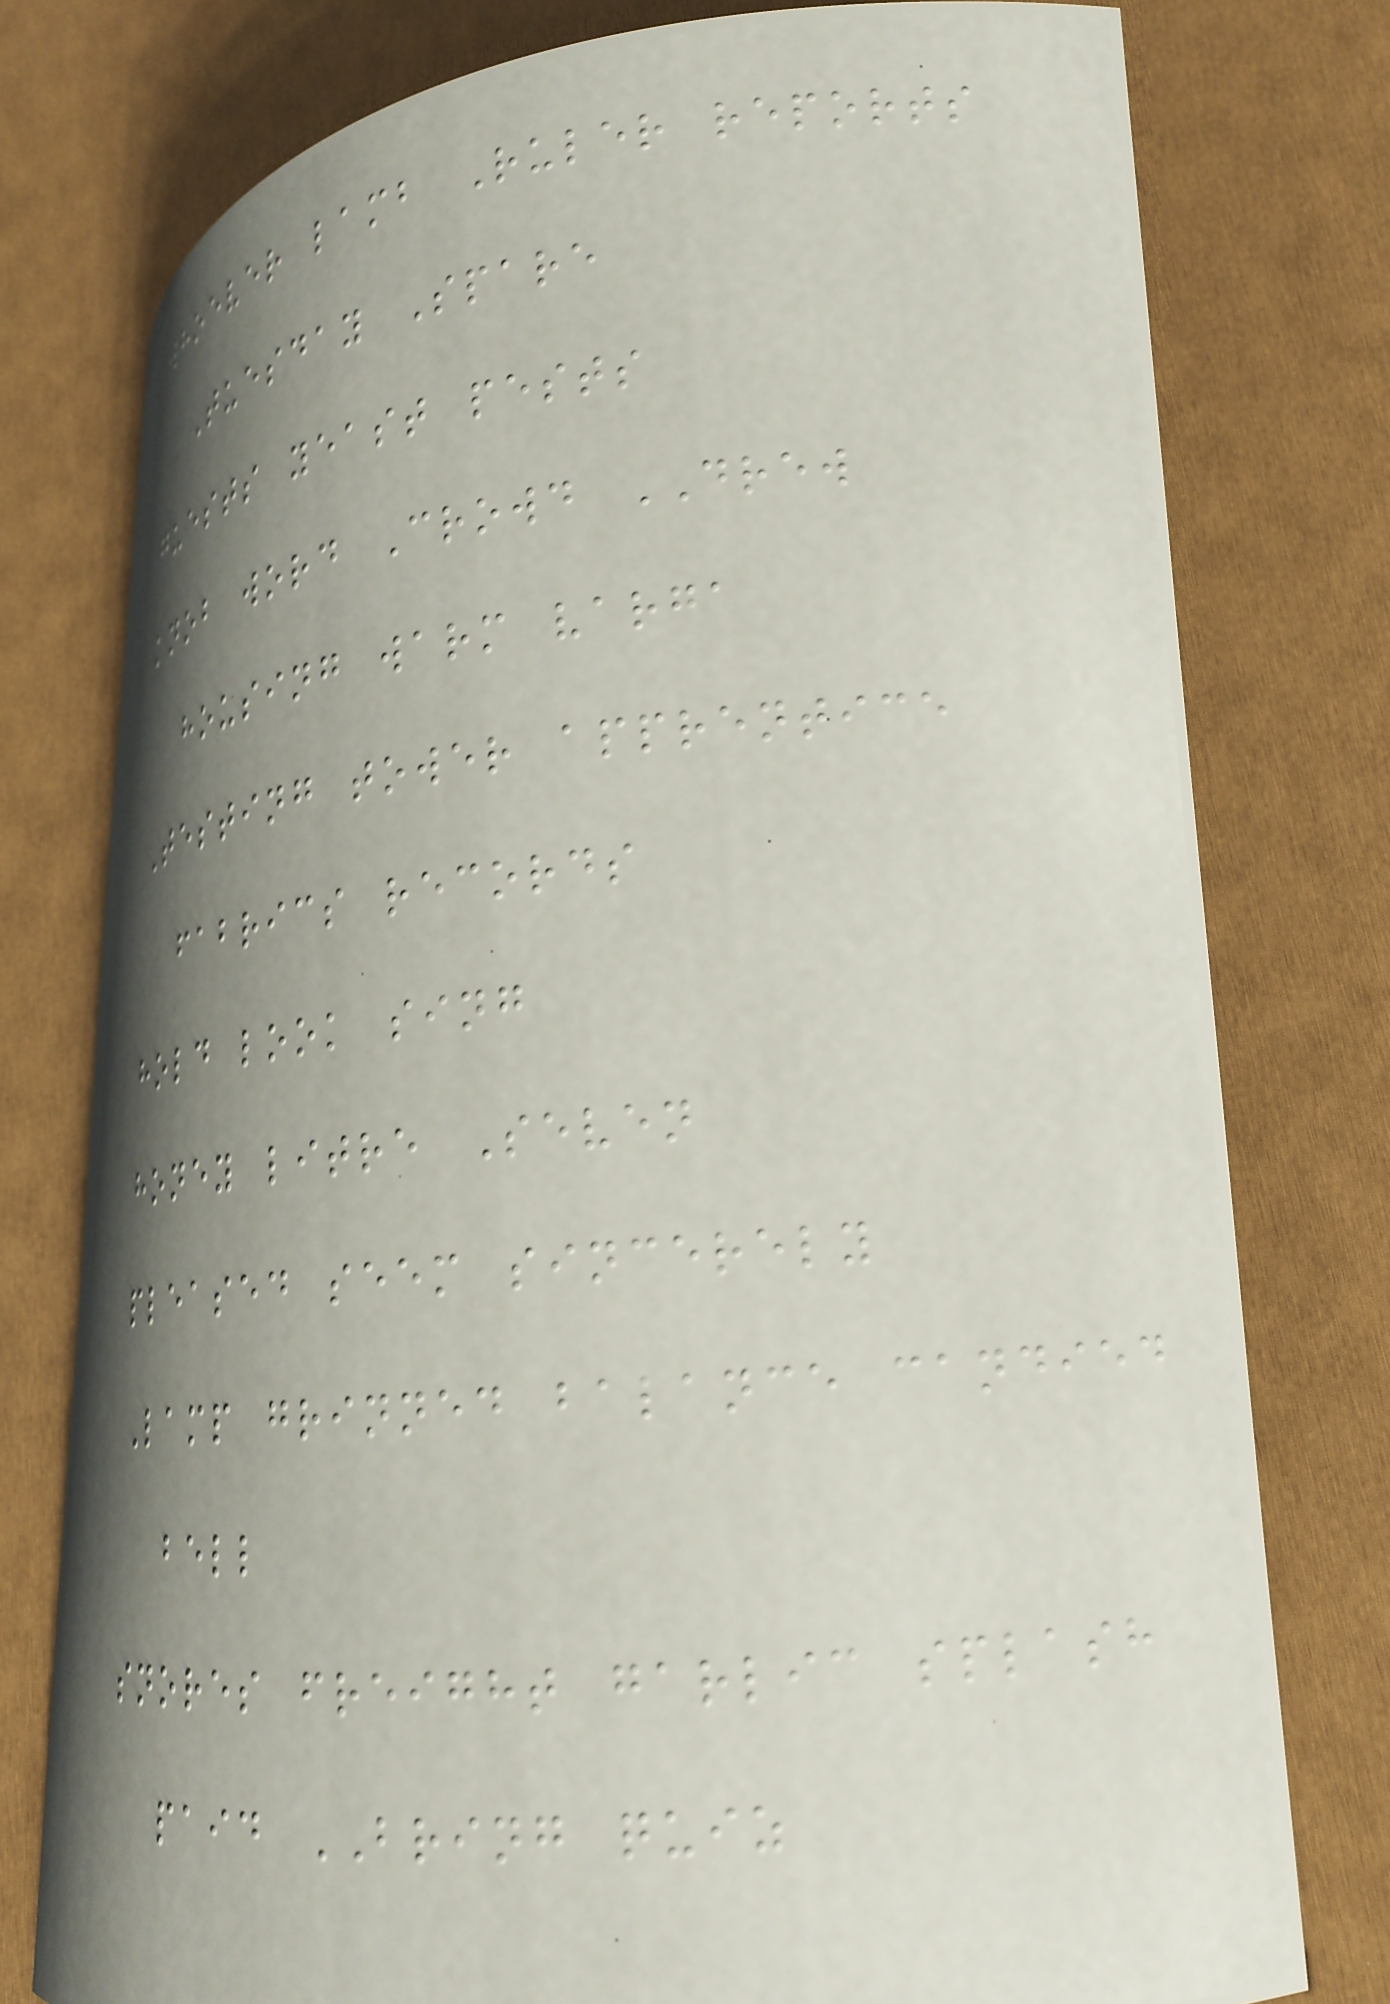whoever lamb Ruler reports
Tuesday Spare
guests yeast pests
knob word Crowd DREW
housing warm varga
Testing tower apprentice
fabrics records
hold look sing
honey litre Seven
pleased seem sincerely
Lamp grinned balance candied
bell
snores freight garlic splash
paid BRING quiz
